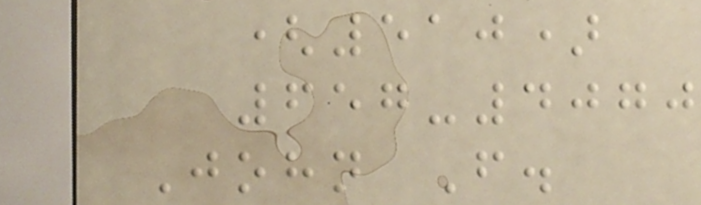(510)
657-4070
John F.
